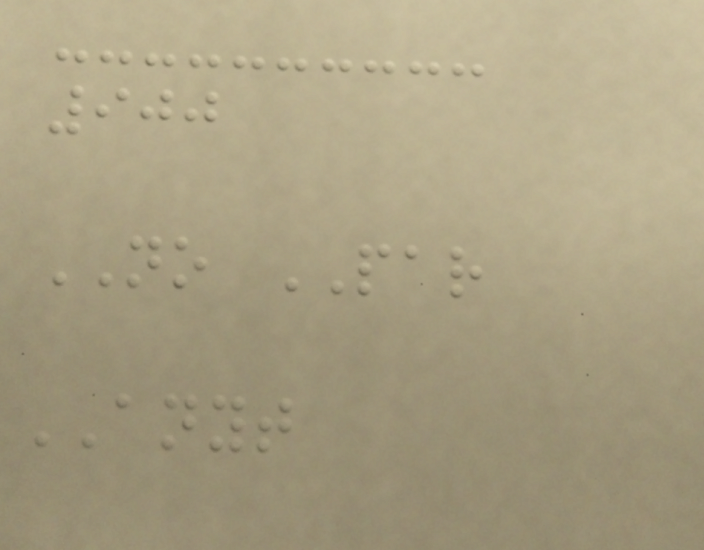900
NO PAR
ANYT
